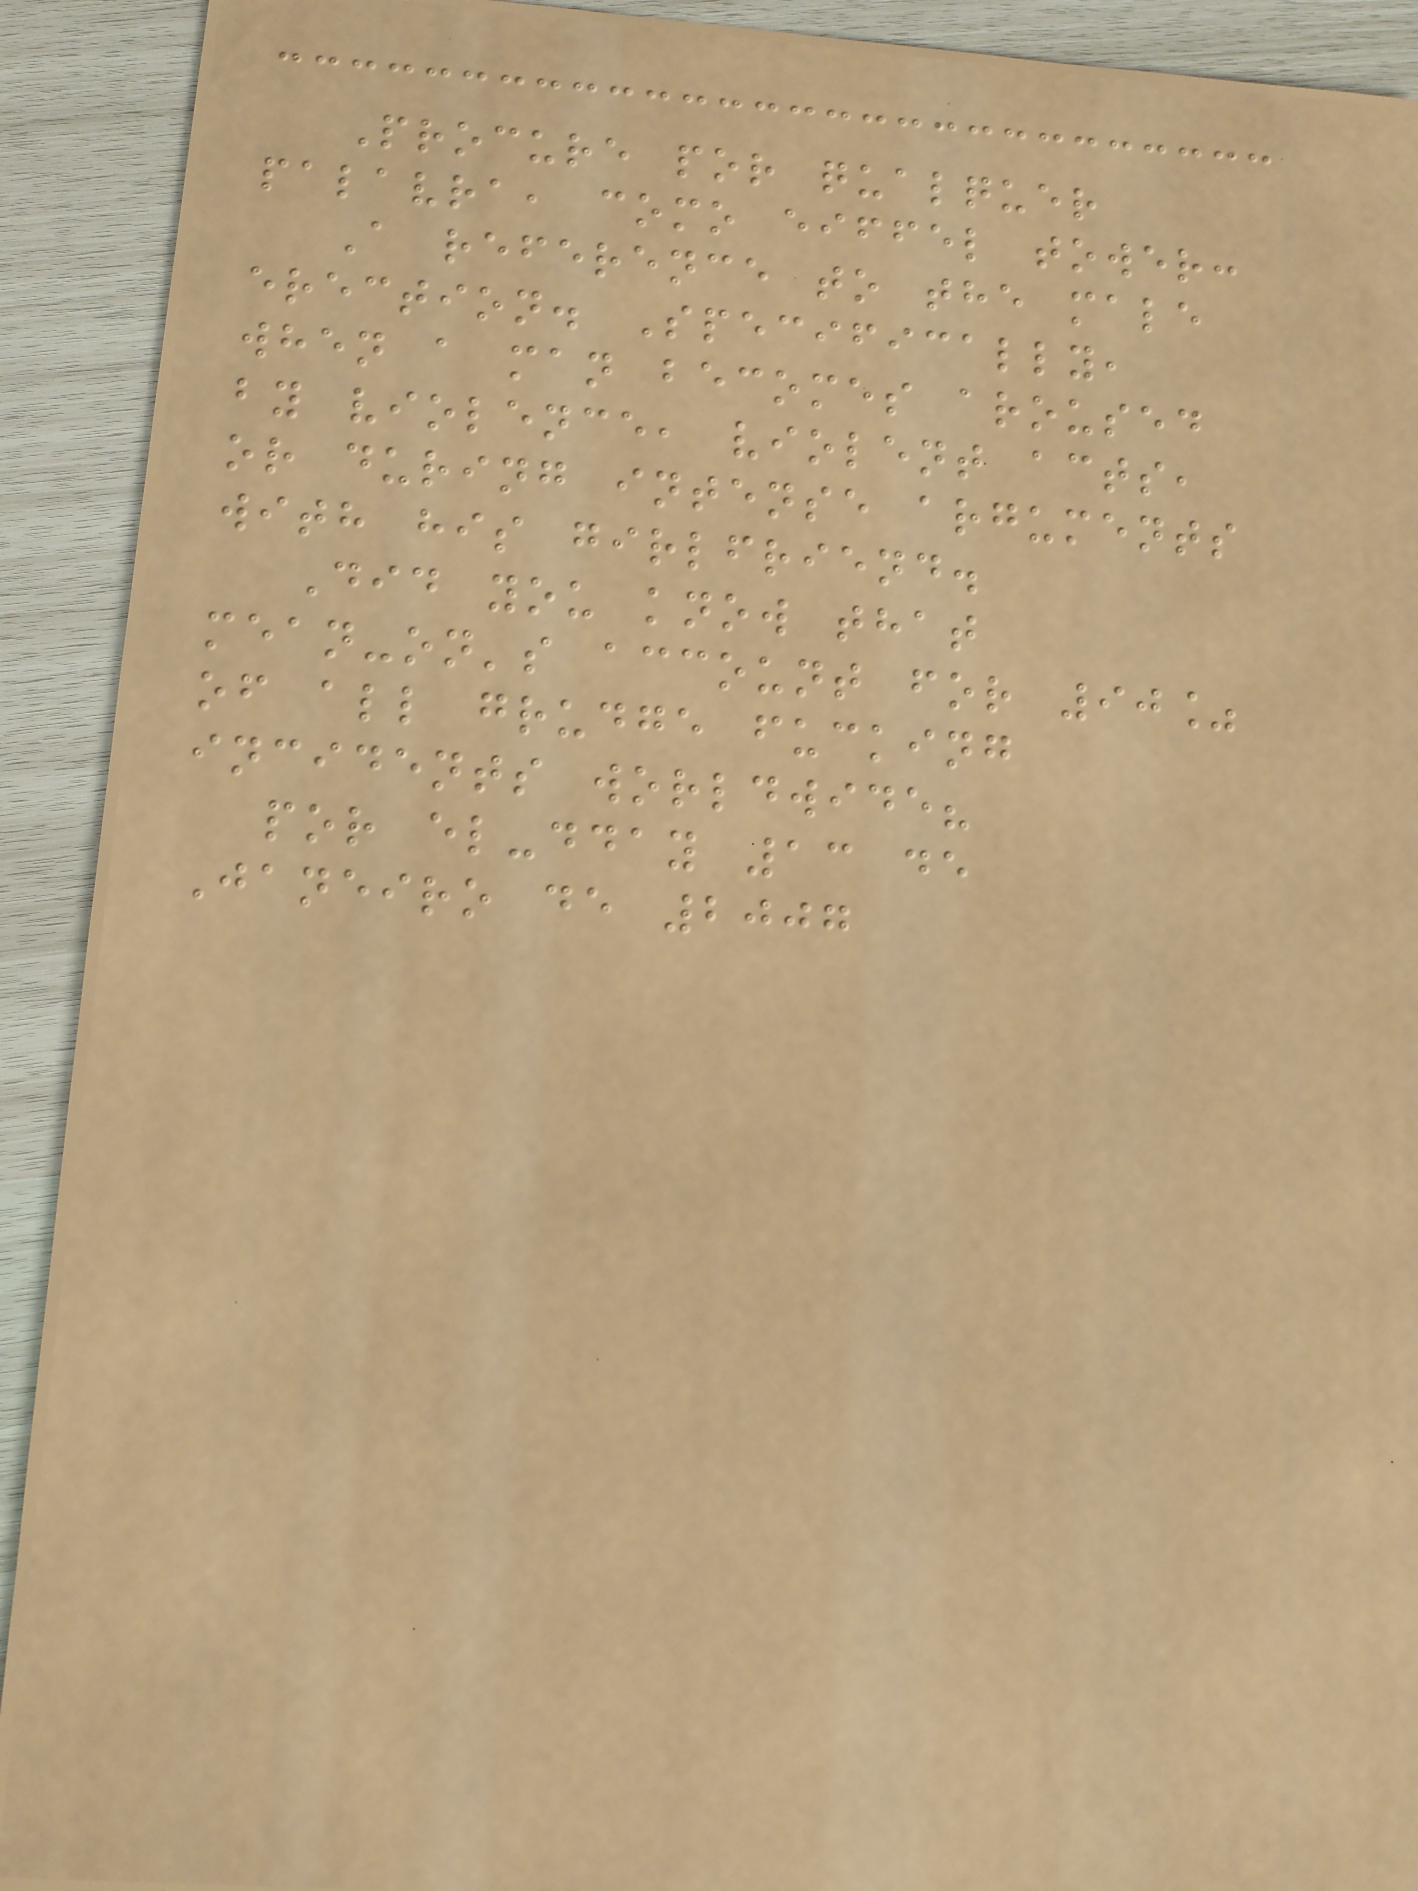Procure por qualquer
palavra, como eiffel tower:
A reference to the male
erection. Specifically,
when a man becomes aroused
by violence, violent acts,
or during intense arguments
with his girlfriend.
Did you know that
mean-on's account for 90%
of all grudge fucking
incidents worldwide?
por el-dday 13 de
Janeiro de 2007
